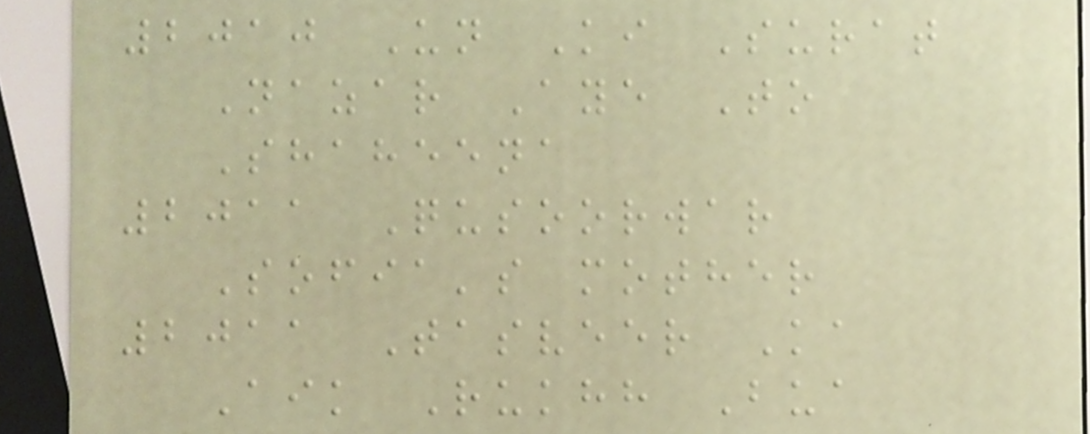2010 Un Ki Surat
Nazar Aye To
Shaheena
2011 Qusoorwar
Sofia's mother
2011 Tasveer Ka
Aik Rukhh Bua
